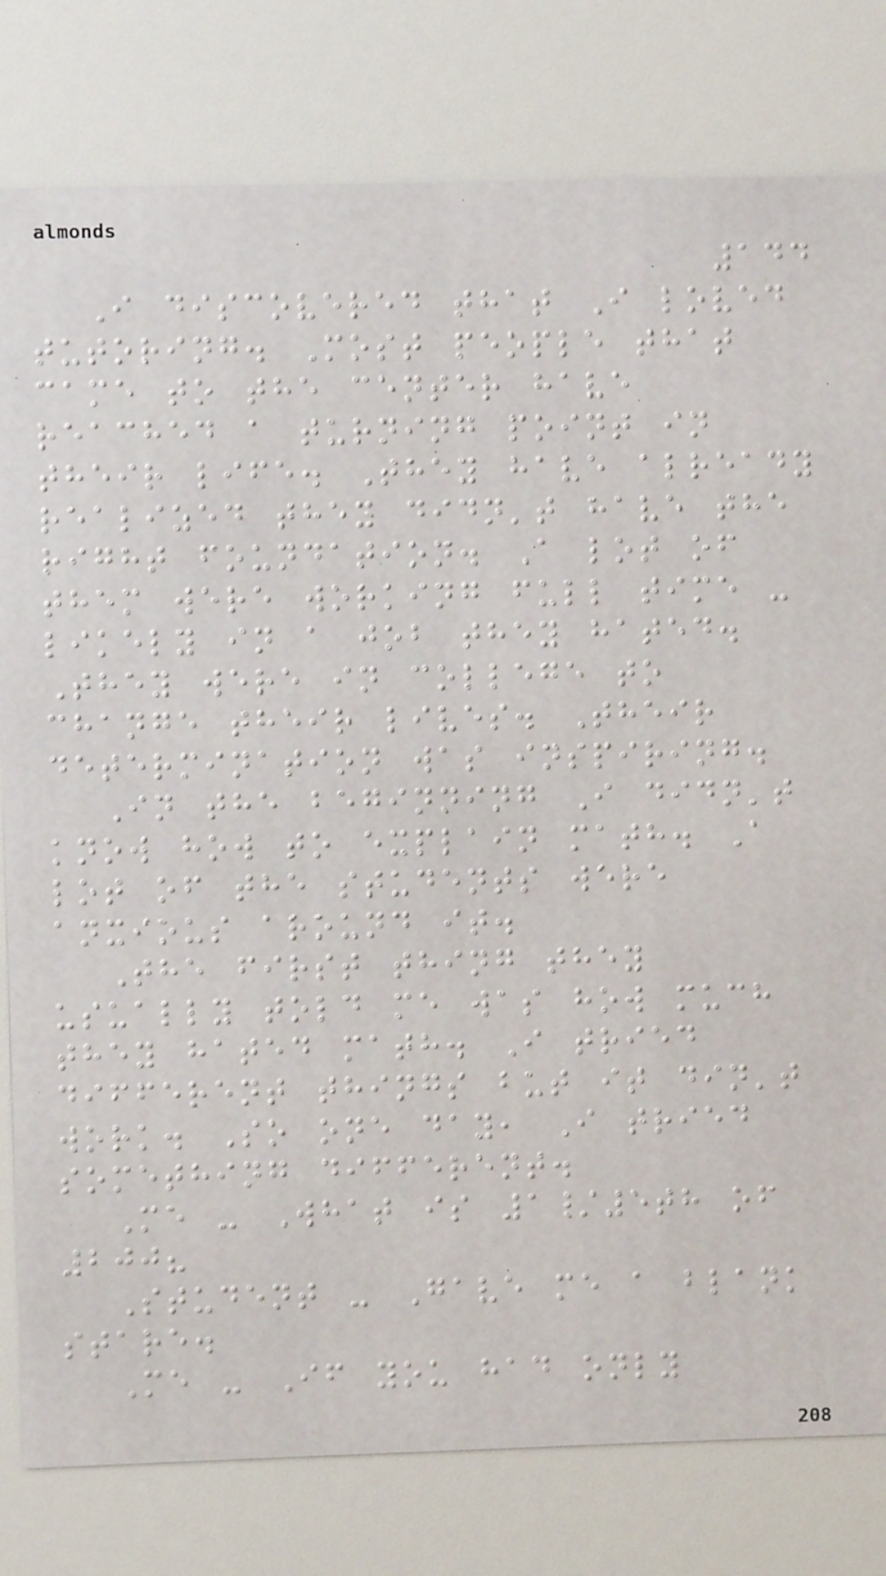144
I discovered that I loved
tutoring. Most people that
came to the center have
reached a turning point in
their life. They have already
realized they didn't have the
right foundation. A lot of
them were working full time -
likely in a job they hated.
They were in college to
change their lives. Their
determination was inspiring.
In the beginning I didn't
know how to explain math. A
lot of the students were
anxious around it.
The first thing they
usually told me was how much
they hated math. I tried
different things but it din't
work. So one day, I tried
something different.
Me - What is 1/5th of
200?
Student - Gave me a blank
stare.
Me - If you had only
